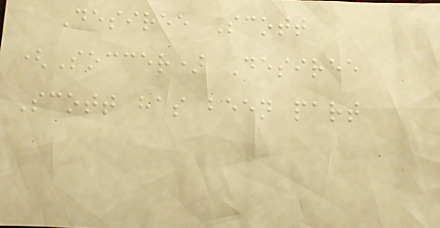Desiree Scott
(Soccer) Desiree
Scott has been part
